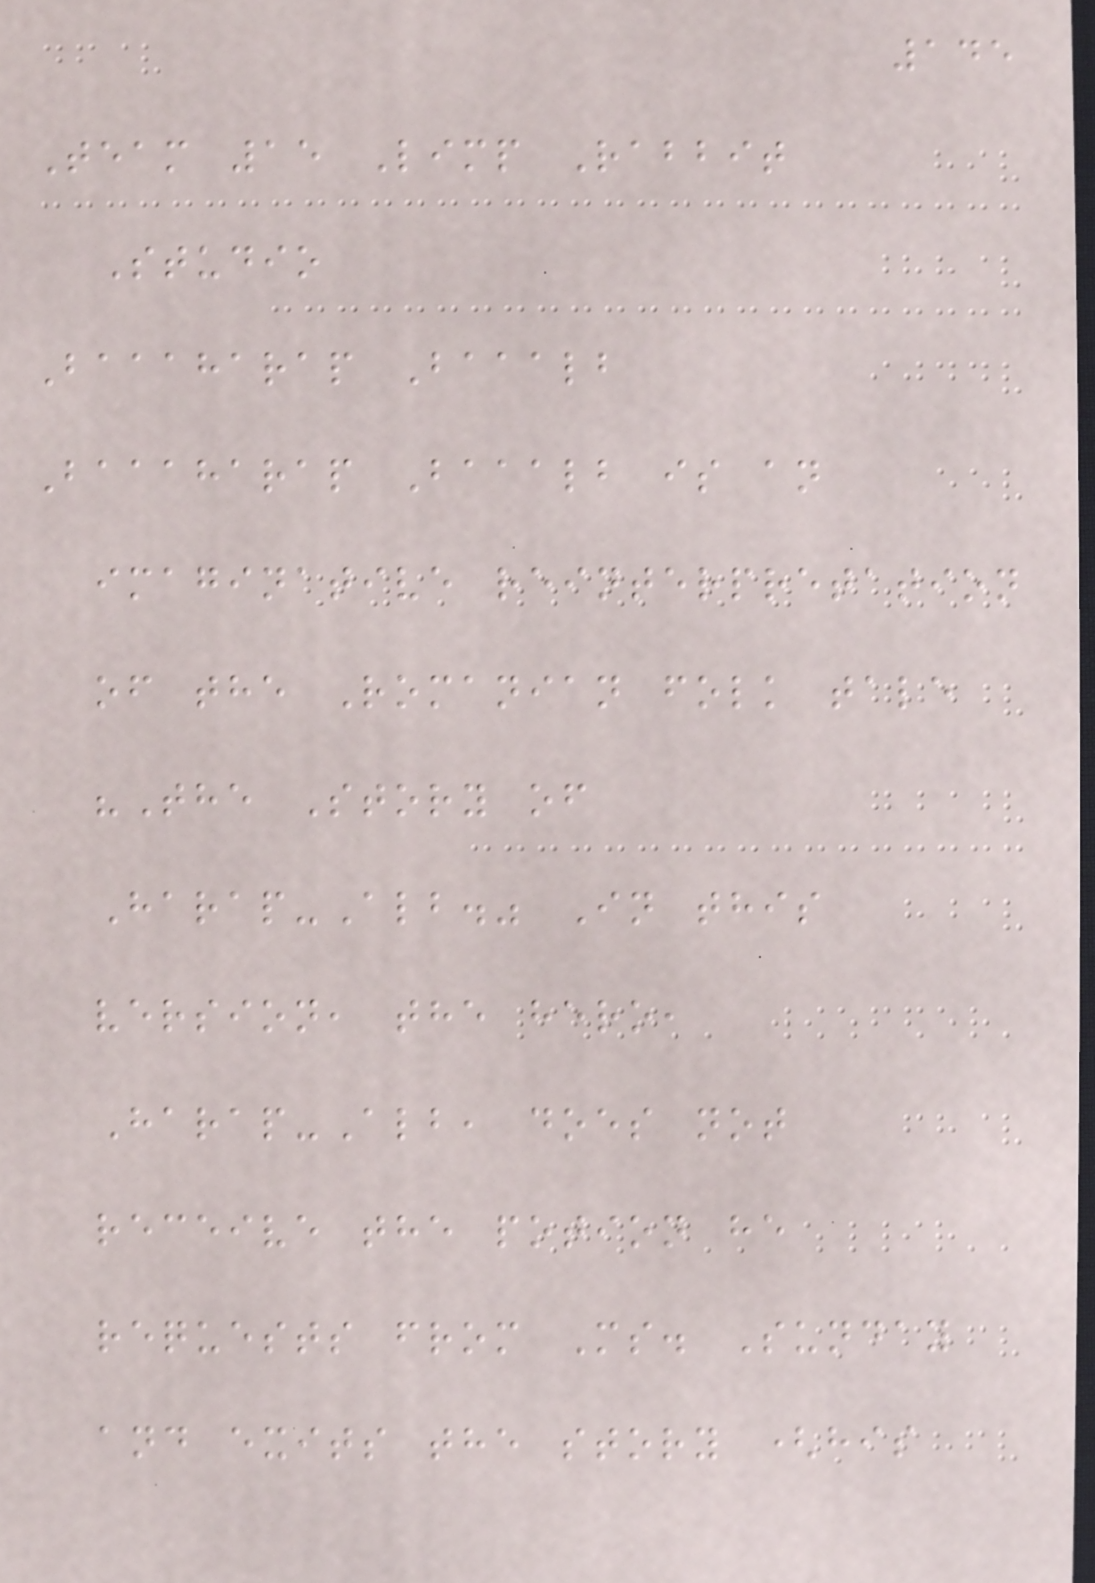145
Team 15 Limp Rabbit
Studio
Baaaharap Baaalb
Baaaharap Baaalb is an
imaginative reinterpretation
of the Romanian folk tale
"The Story of
Harap-Alb." In this
version, the hero,
Harap-Alb, does not
receive the potion he
requests from Ms. Sunday
and exits the story (his
